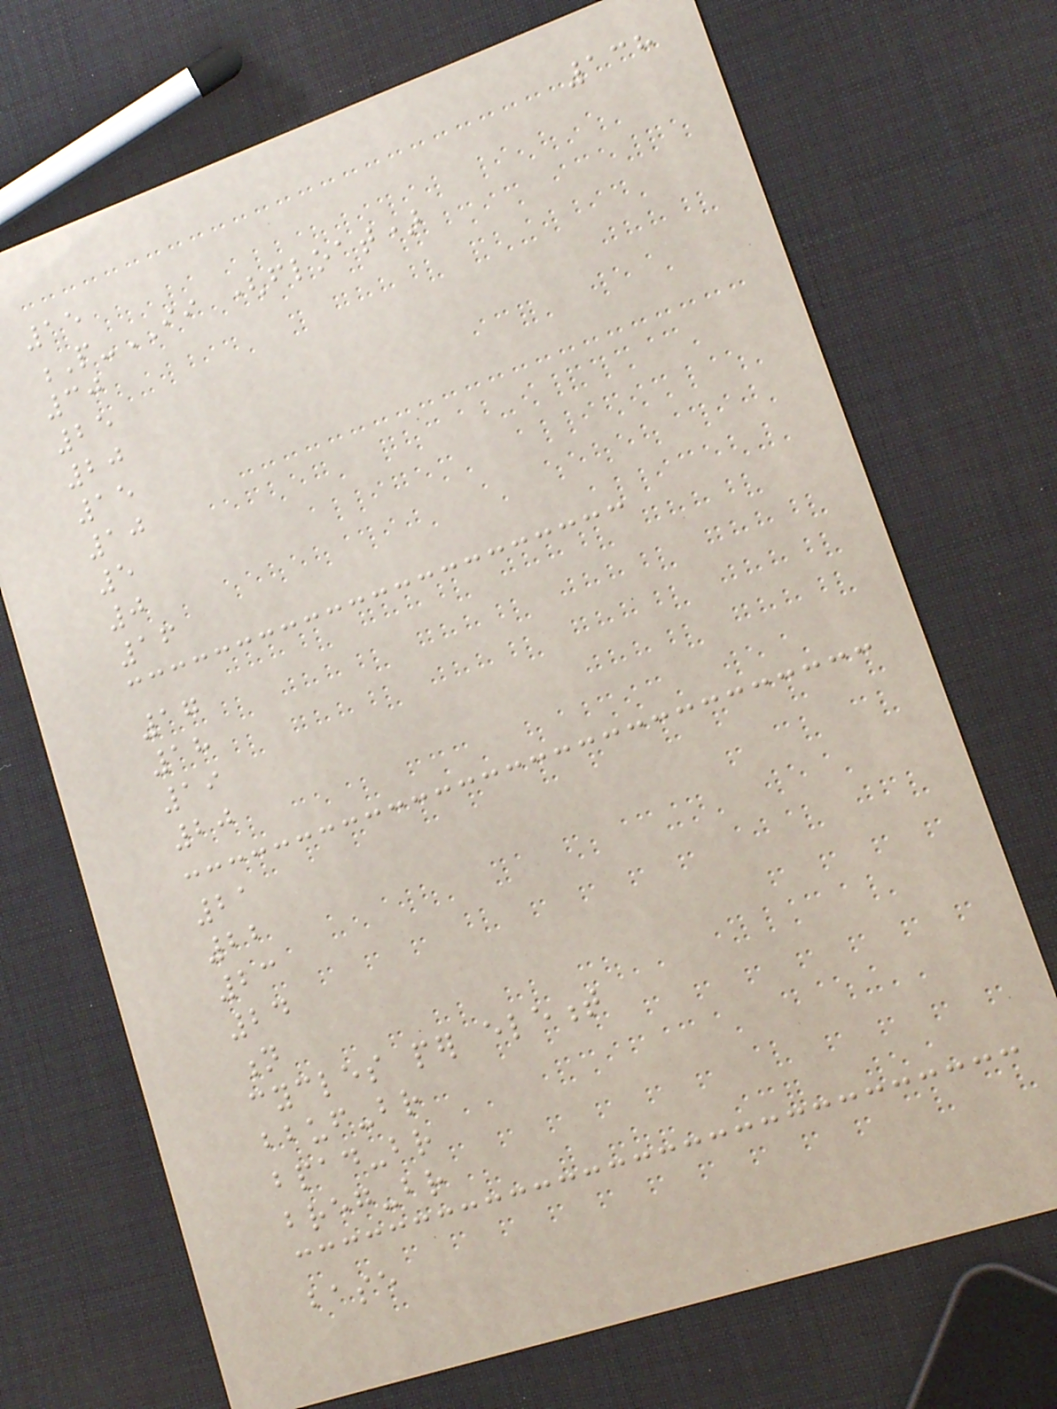138
15
P-II (float)
30
25
20
15
10
5
0
16
17
18
19
20
21
22
23
24
n
cycles per element
bbuf-br
bpad-br
breg-br
base
